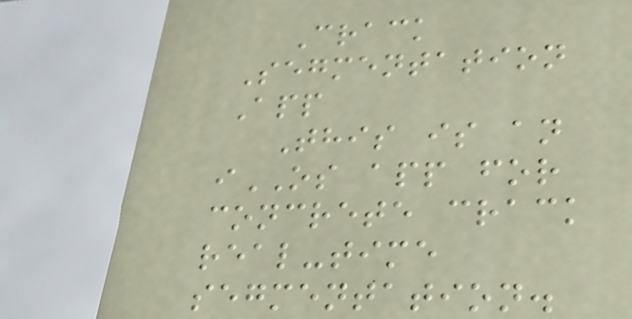Crack
Segmentation
App
This is an
iOS app for
concrete crack
real-time
segmentation.
